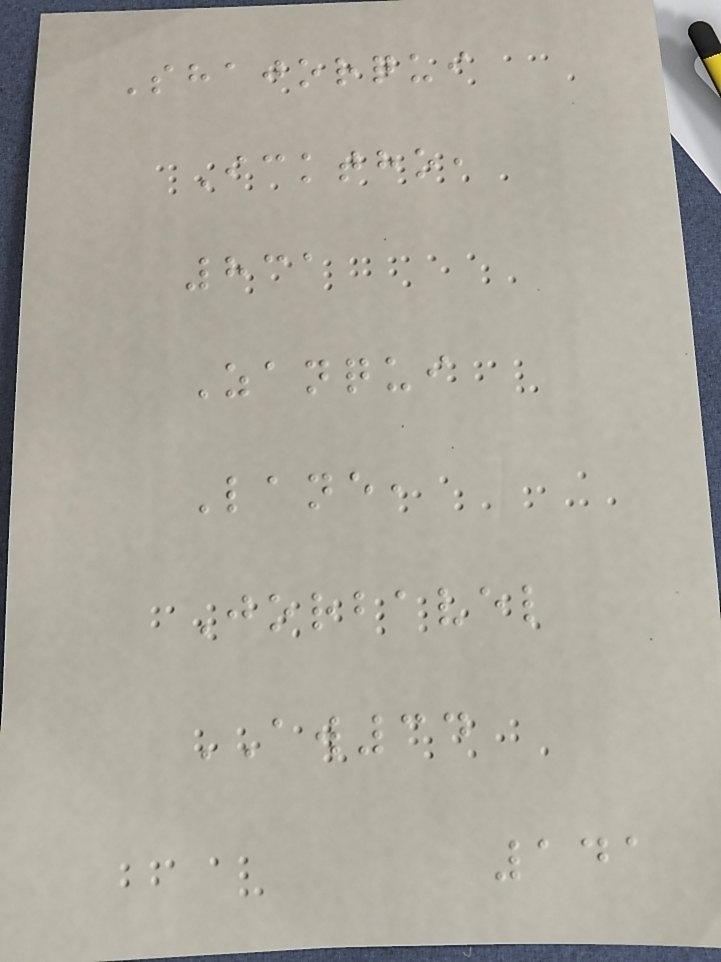Shajorqui
Icktho,
831
Zanqui
Lane,
Jorbavel
AW34
141
